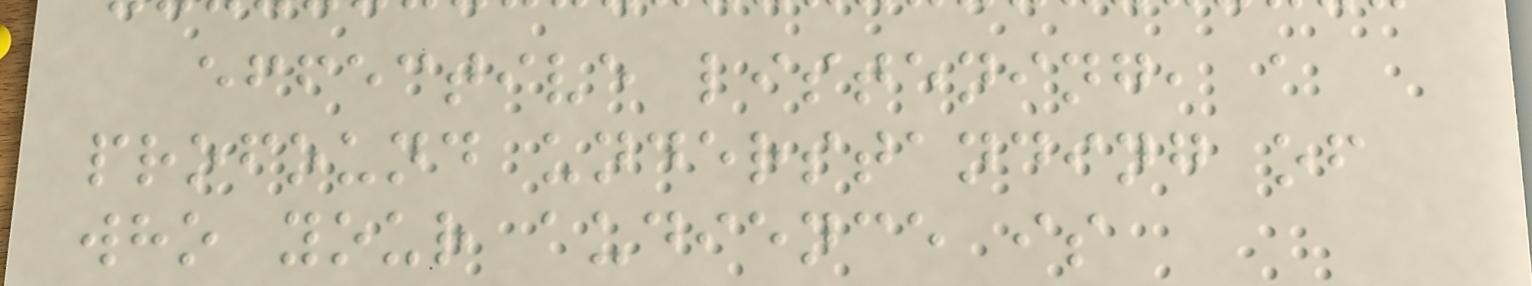effective listening, a
profound understanding of
who your audience is
